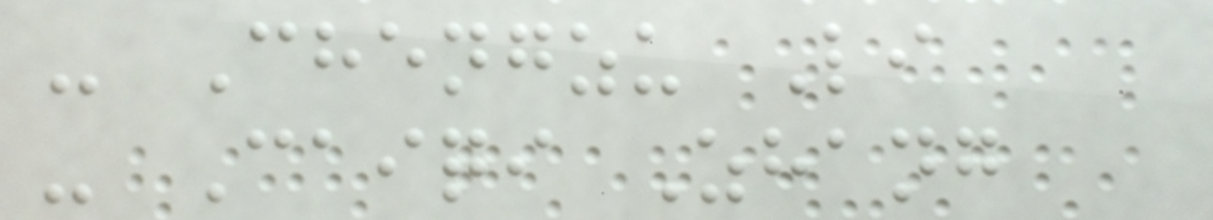- Chengzu Li
- Caiqi Zhang
